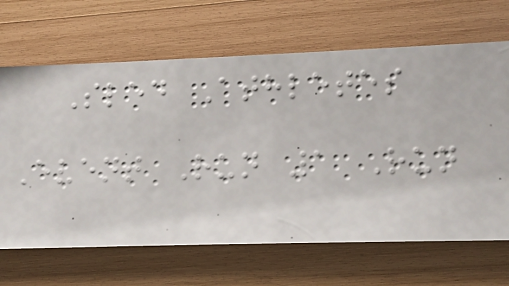Sled Athletes
Event Run 1 Run
